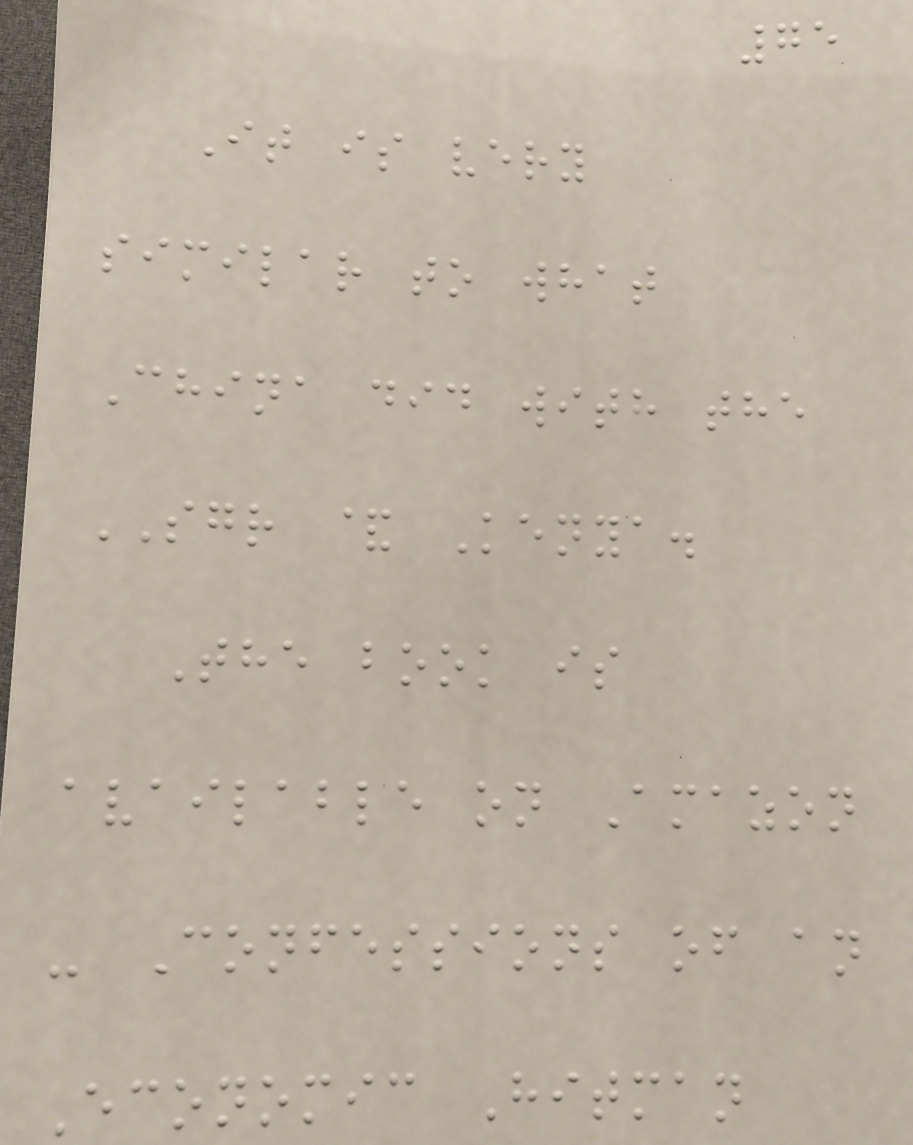75
It is very
similar to what
China did with the
SGR & Kenya.
The book is
available on Amazon
- Confessions of an
Economic Hitman
